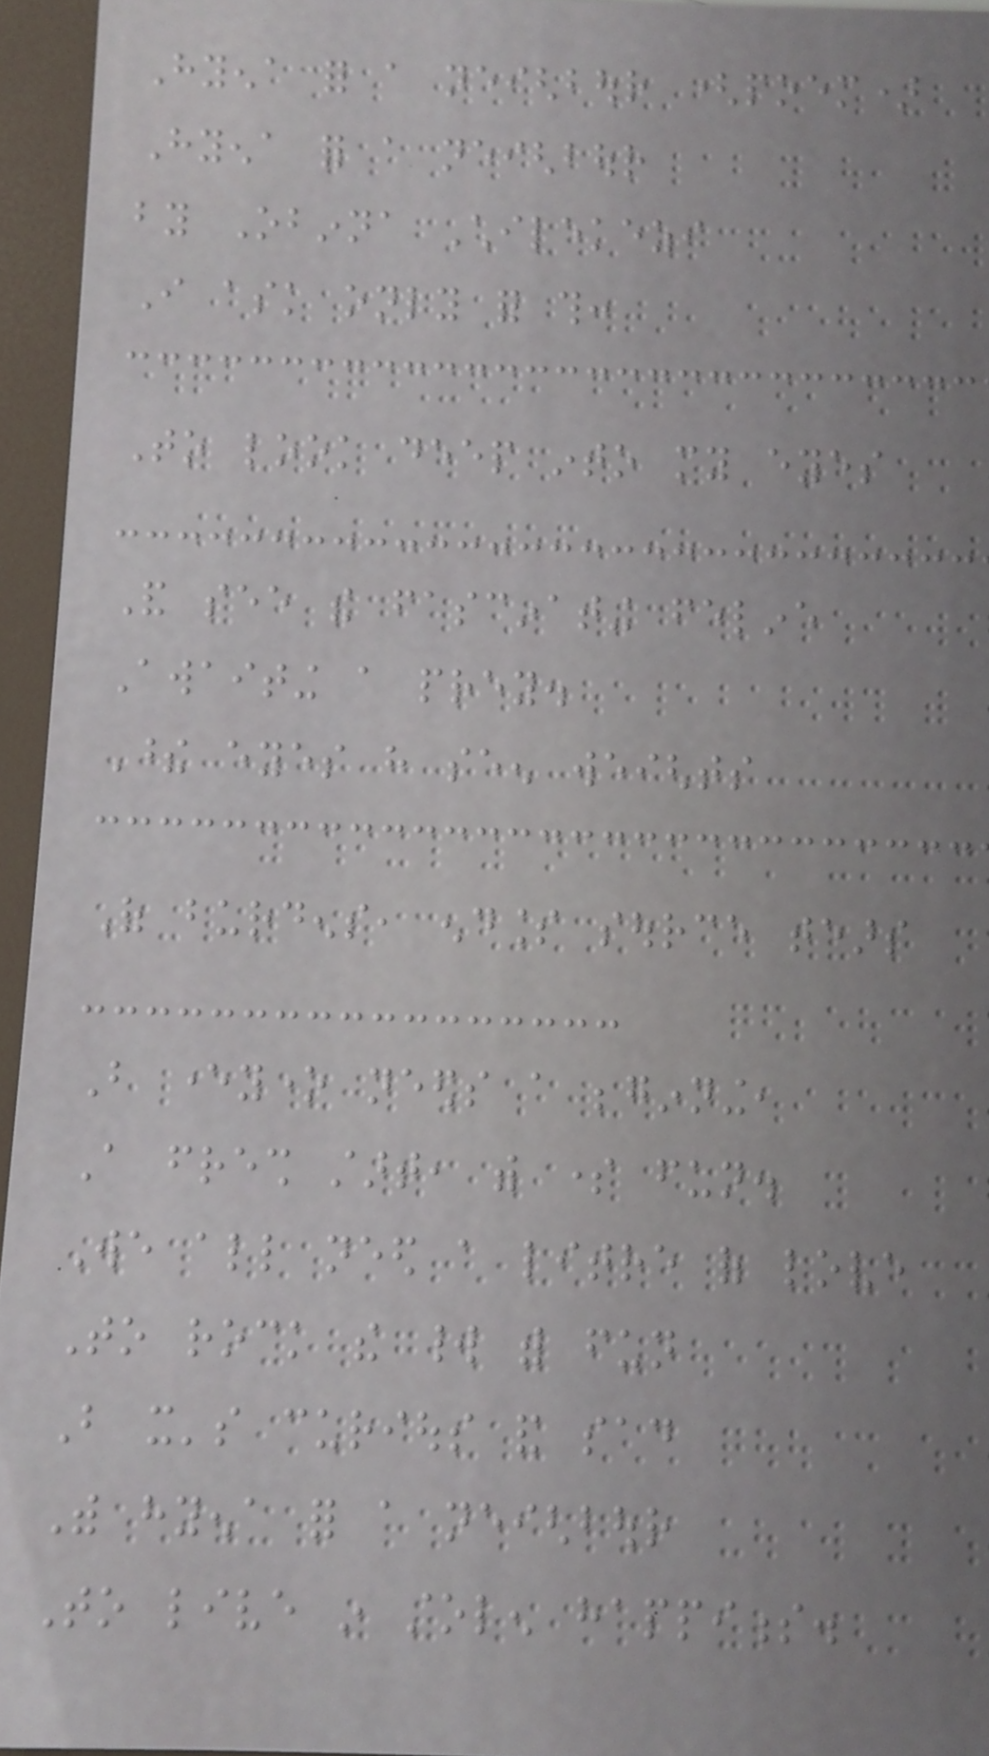Hyena for a neighbour (poem)
Hyena for a neighbour
by Obinna Chilekezi
I ask only for this:
To look deep into my eyes
And see the fascinating feline
Awaiting a prey.
These eyes have seen weights
Of burdens, endless source tears
But everyone needs a beginning,
A fresh start, with some fun.
We all need a litre of love
To rock the world with fun
But it's curious and sad
With hyena for a neighbour
To live in stolen happiness.
